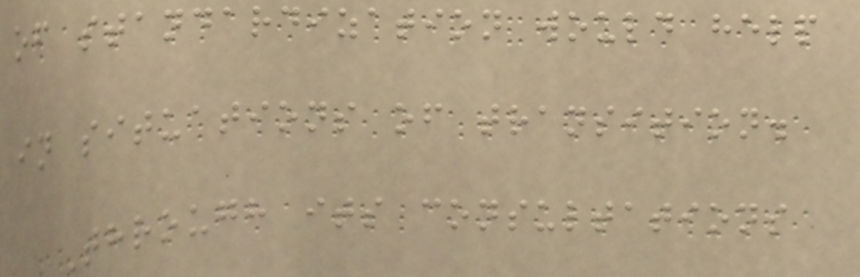of standardization would help
in situations of transition.
Through its consultations
